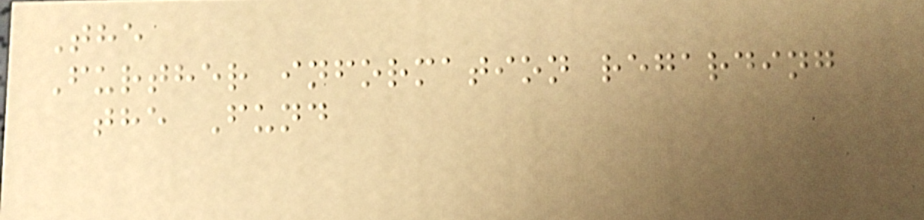The
Further information regarding
the Fund
